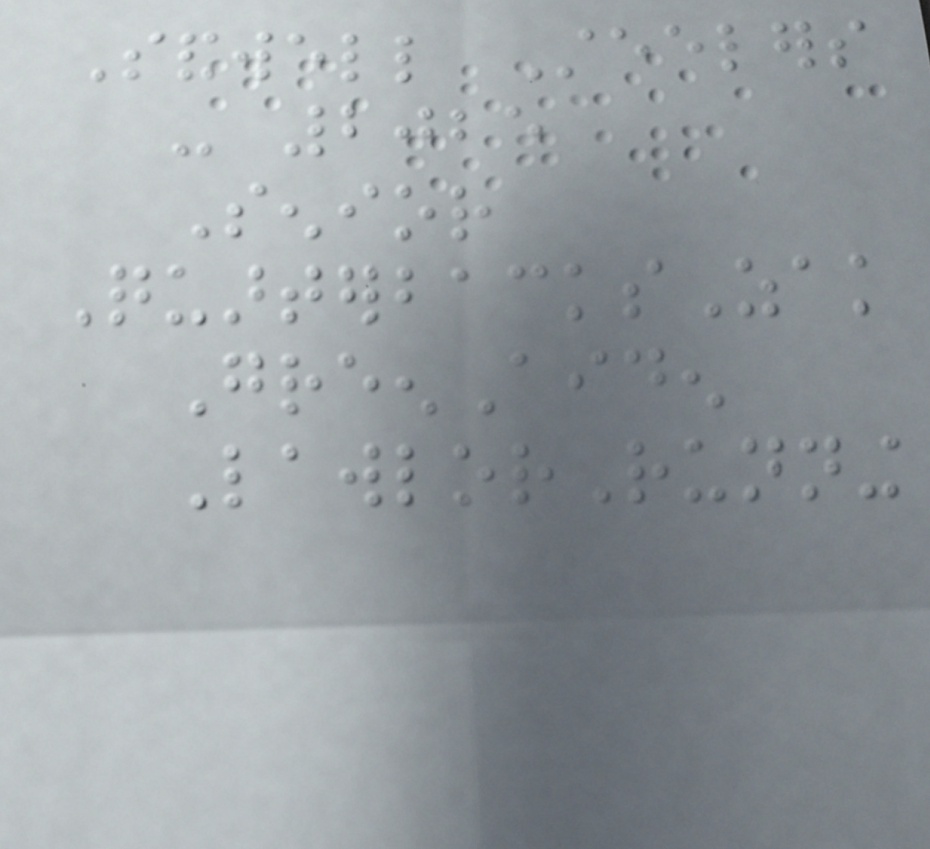Sandwell Steelers
- 2025
Senior
QuarterbacksZak
GreenAiden
LawlorRunning
